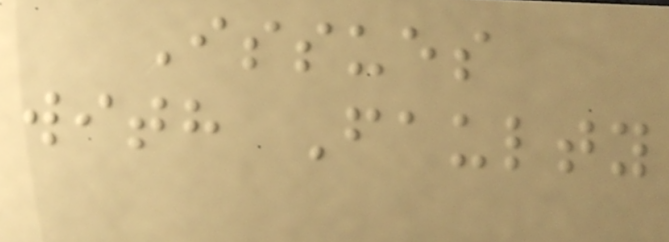Issues
with Faulty
